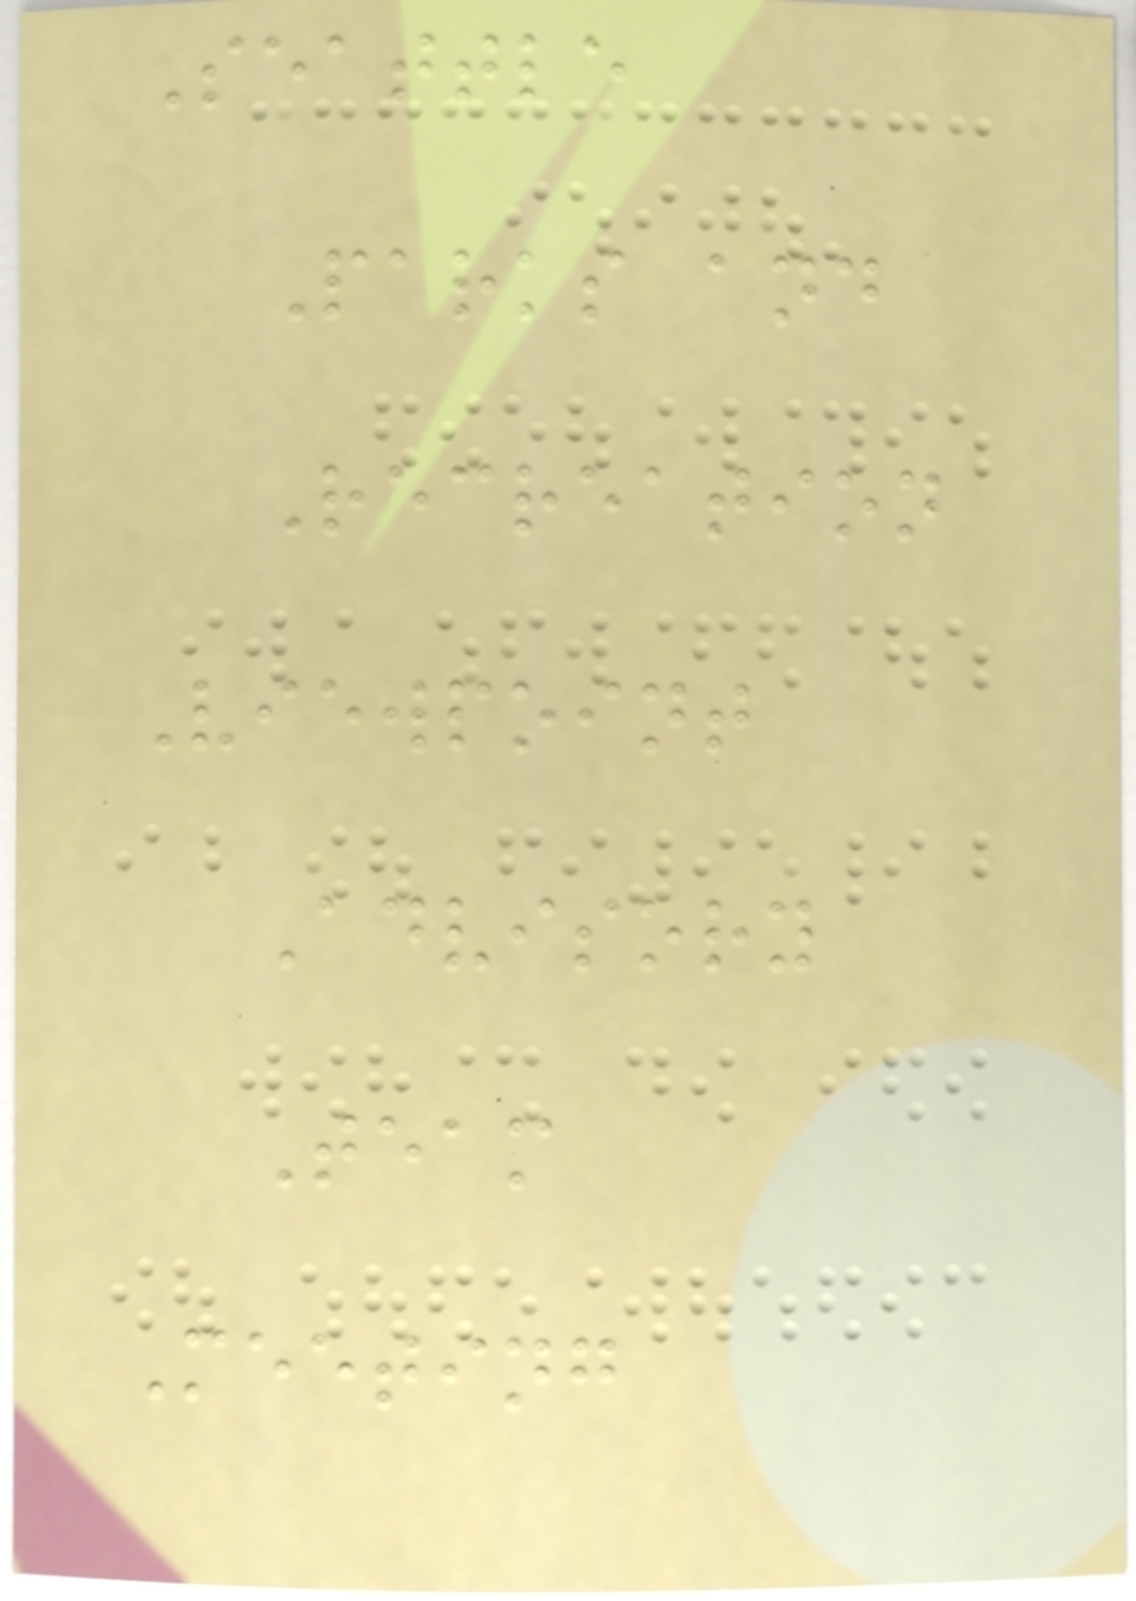Seattle
Parks and
Recreation
Viewpoint
Advisory
Team
Meeting
